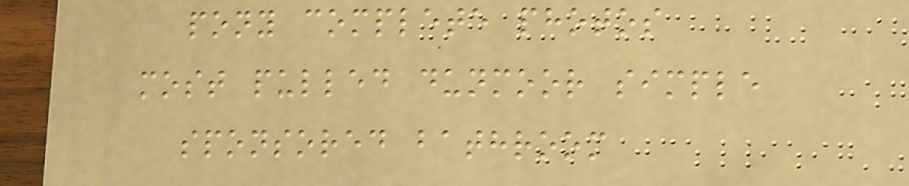pony complete photos
most pulled dunmoor simple
sponsored bathroom
